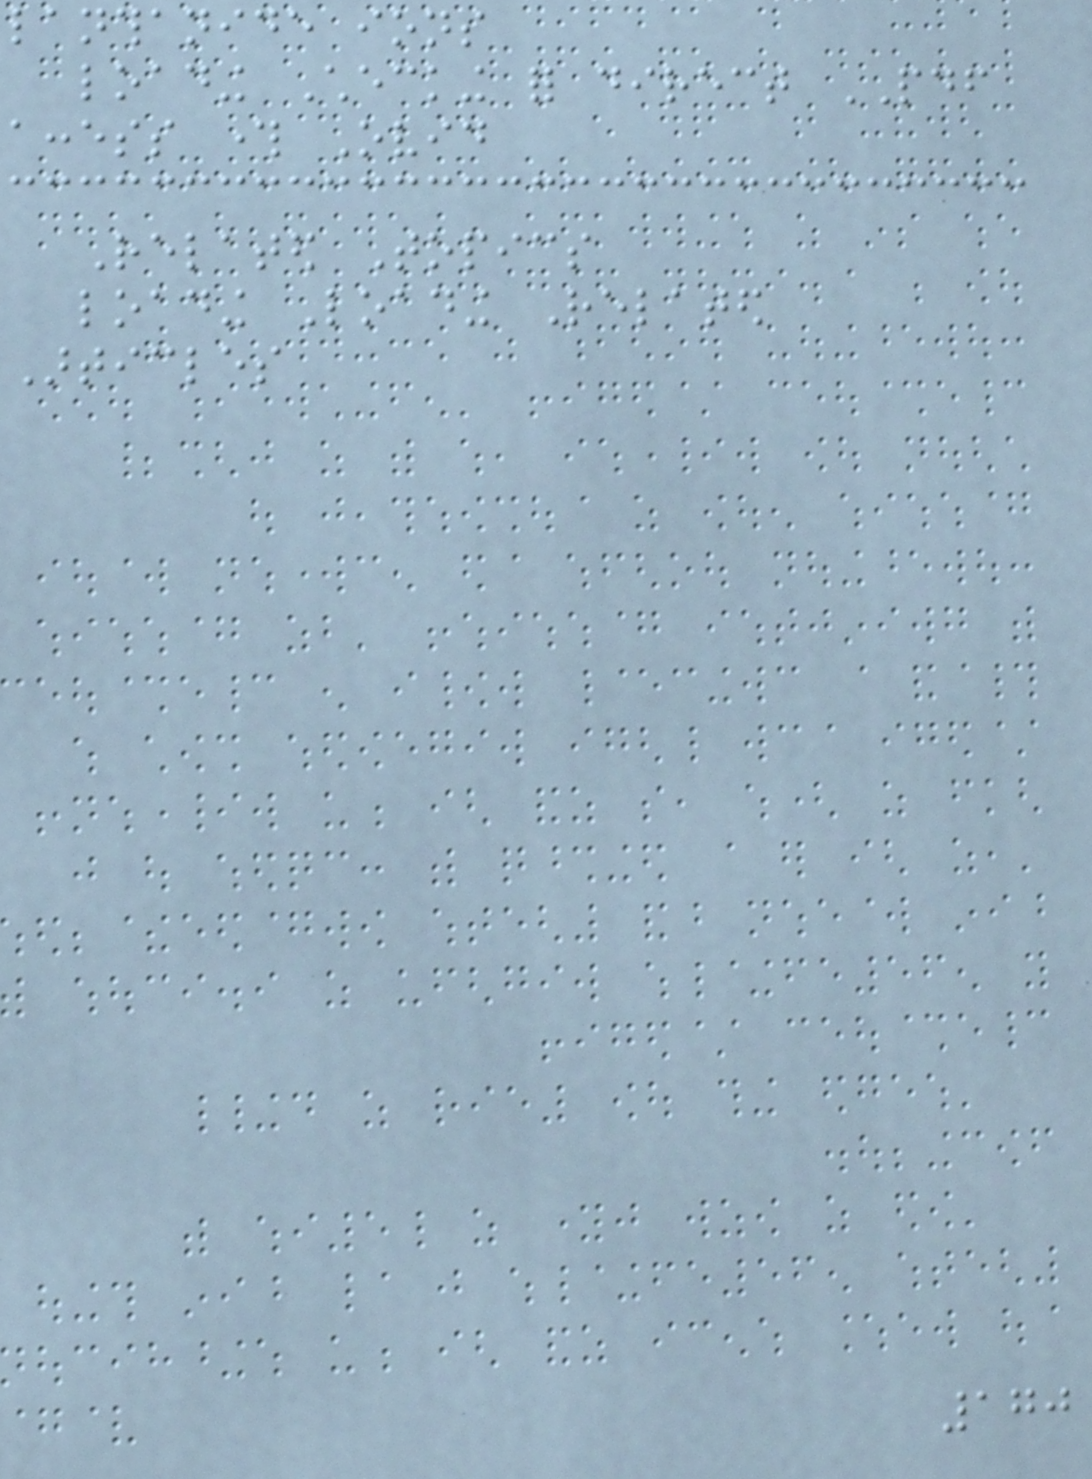lanthanide ions
loading Checking for direct PDF
access through Ovid
Related Topics
loading Loading Related
Articles
170
